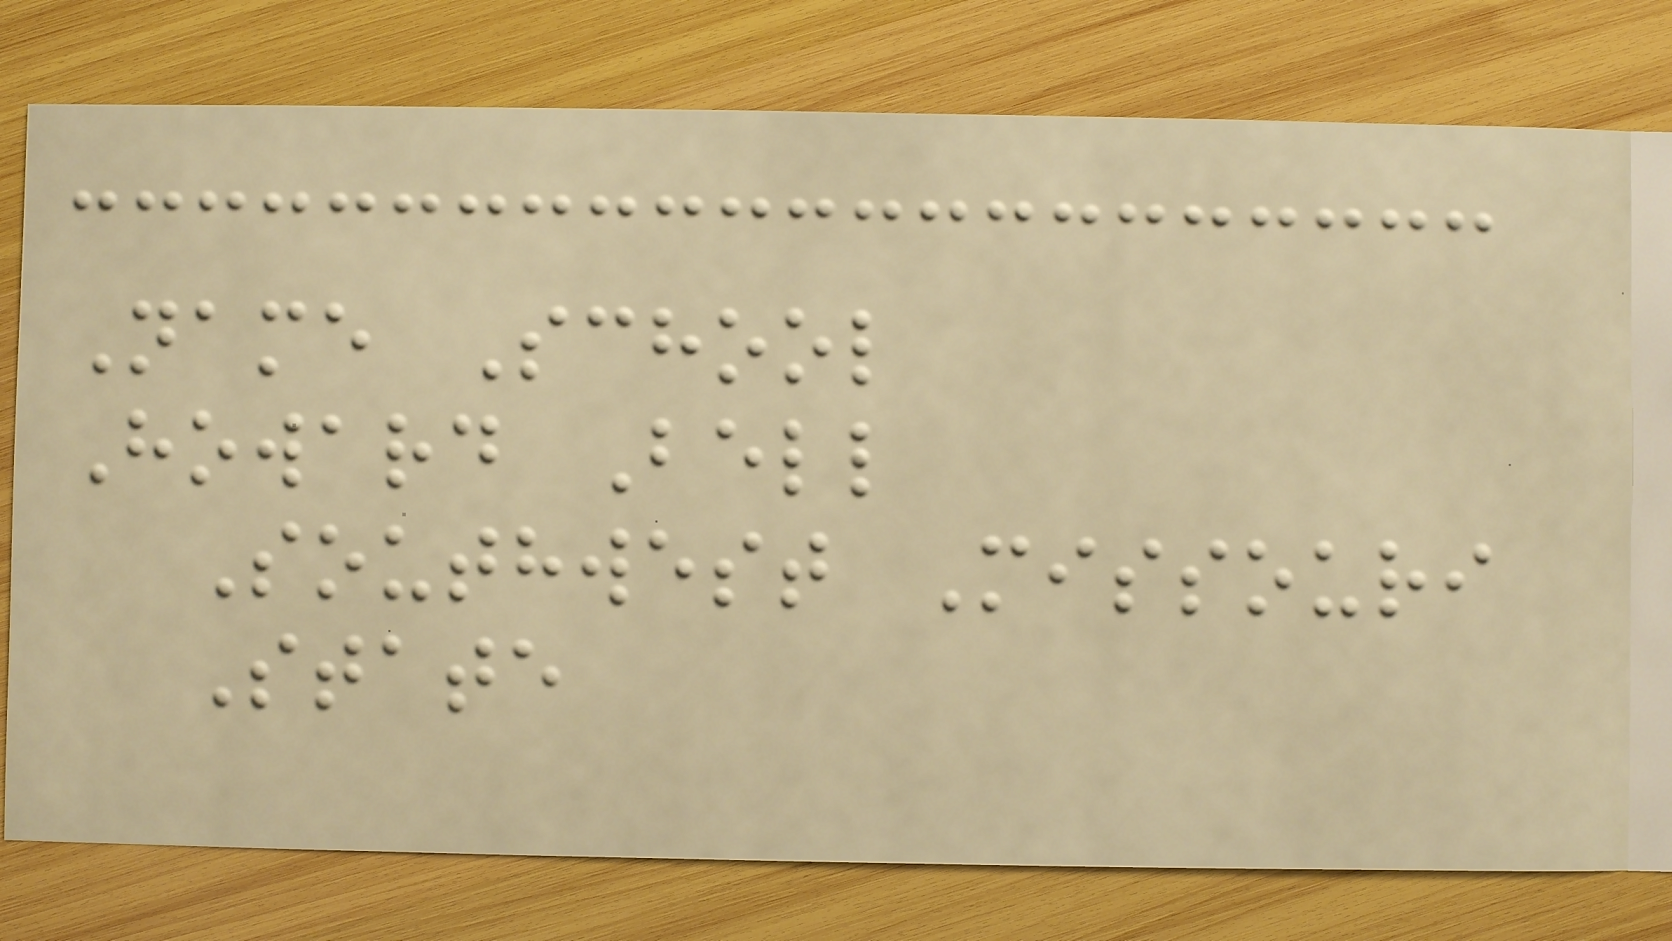Name School
Howard Bell
Southwest Missouri
State
